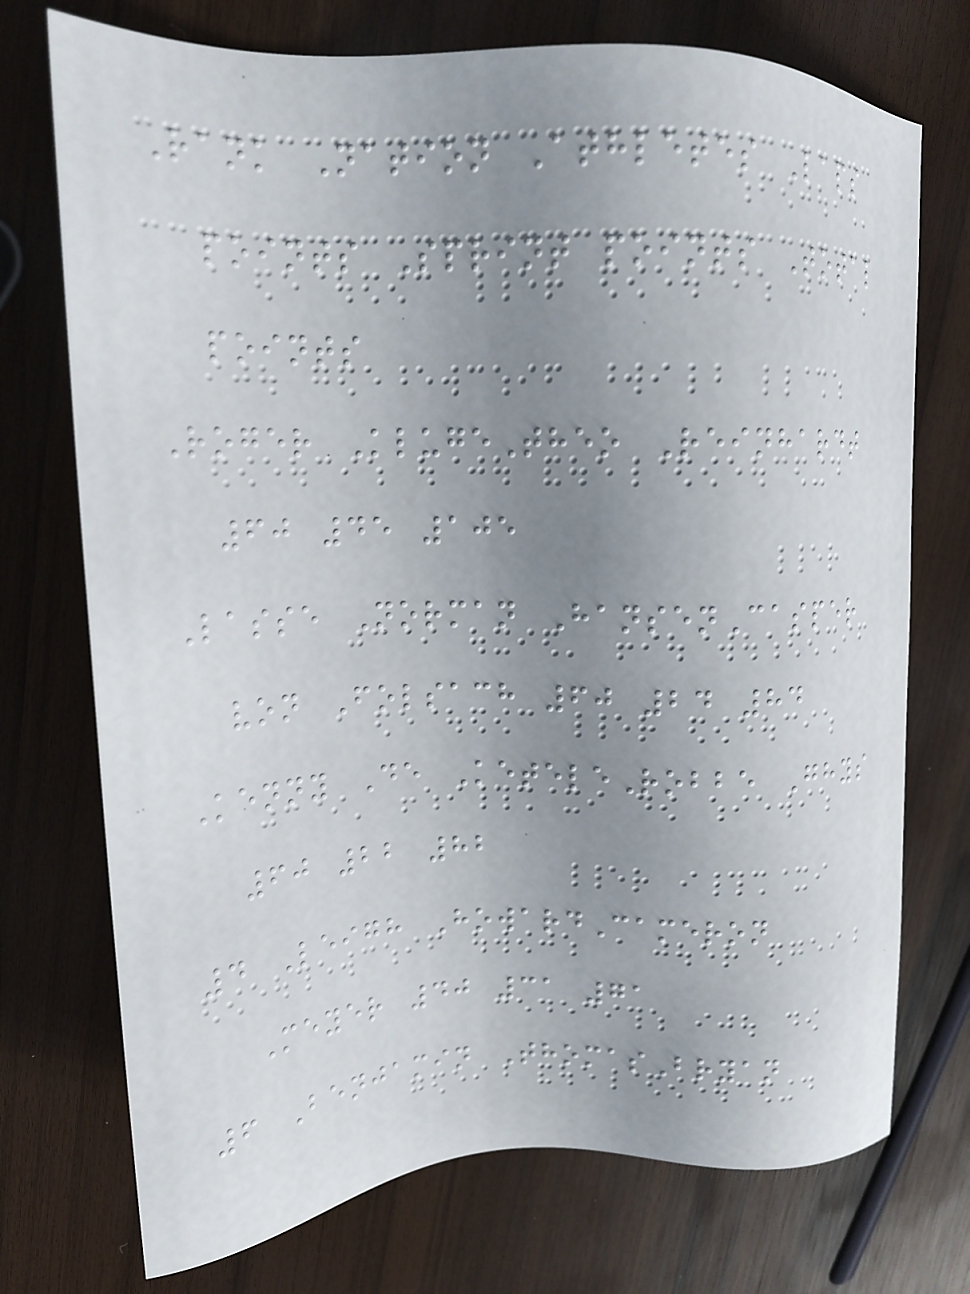Rank Nation Athletes Laps
points Sprint points Total
points
Roger KlugeTheo Reinhardt
60 45 105
Lasse Norman HansenCasper
von Folsach 60 24 84
Kenny De KeteleRobbe Ghys
60 22 82
4 Leigh HowardCameron
Meyer 40 31 71
6 Benjamin ThomasBryan
